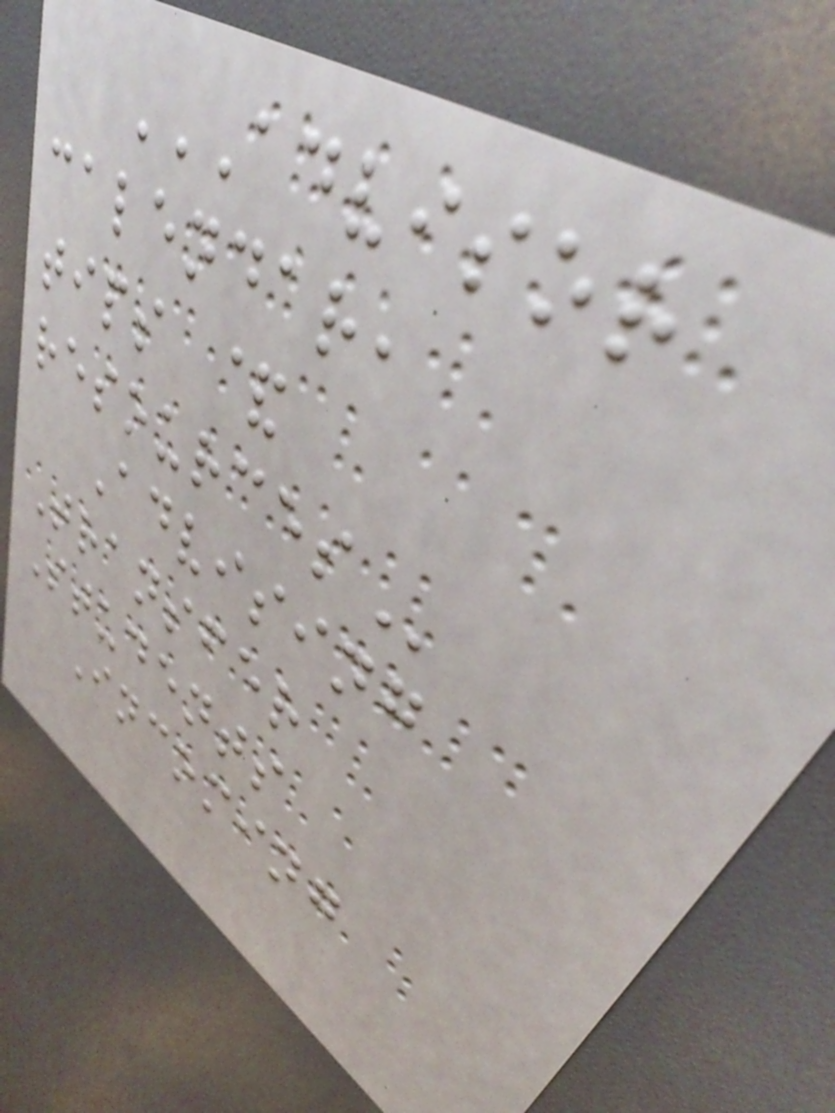ADVISOR
CALENDAR,
TIPS &
RESOURCES
Advising
Transfer
Students
Incoming
